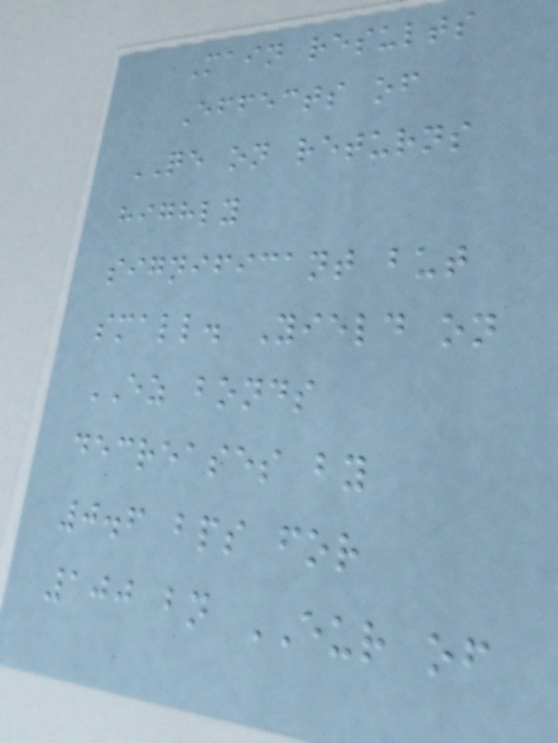Main results
Effects of
QE on returns
highly
significant but
small. Yield on
EZ bonds
decreases by
0.6 bps for
100 bn EUR of
